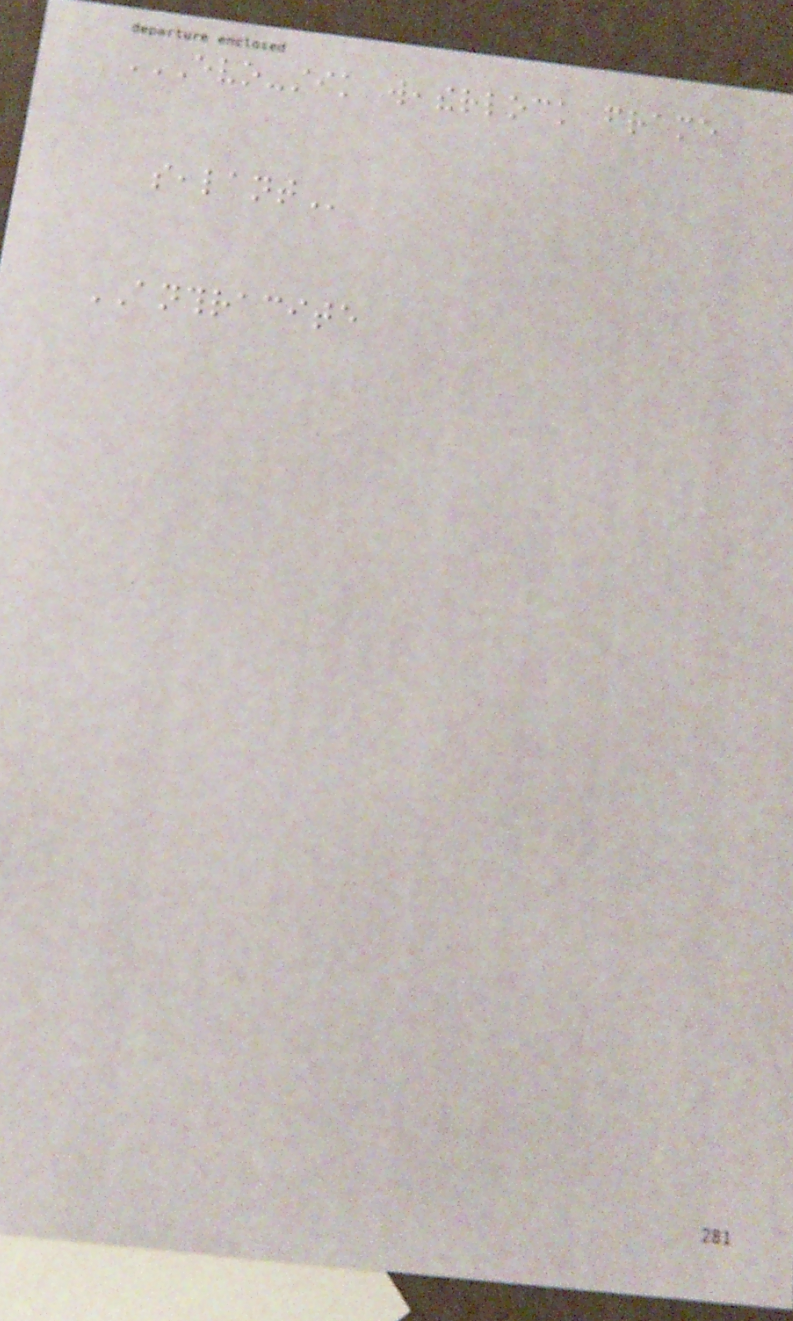EVO-STIK WEATHERLOCK FRAME
SEALANT
ANTHRACITE
